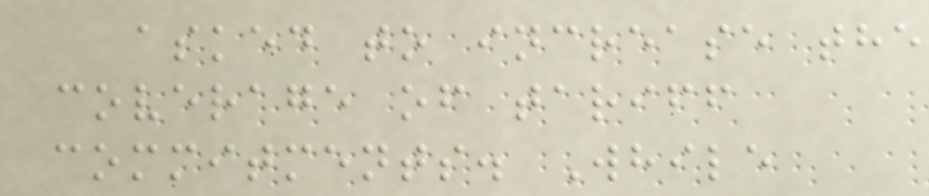asked to increase the
coverage of tariff
commitments. While
